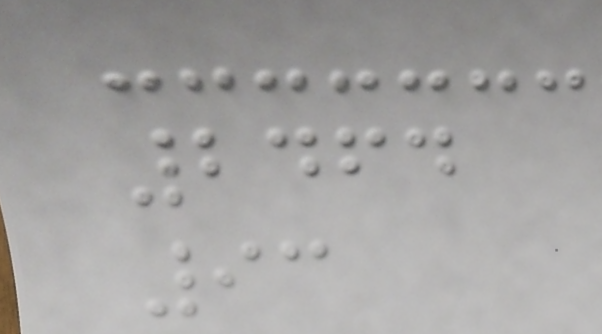2464
93
